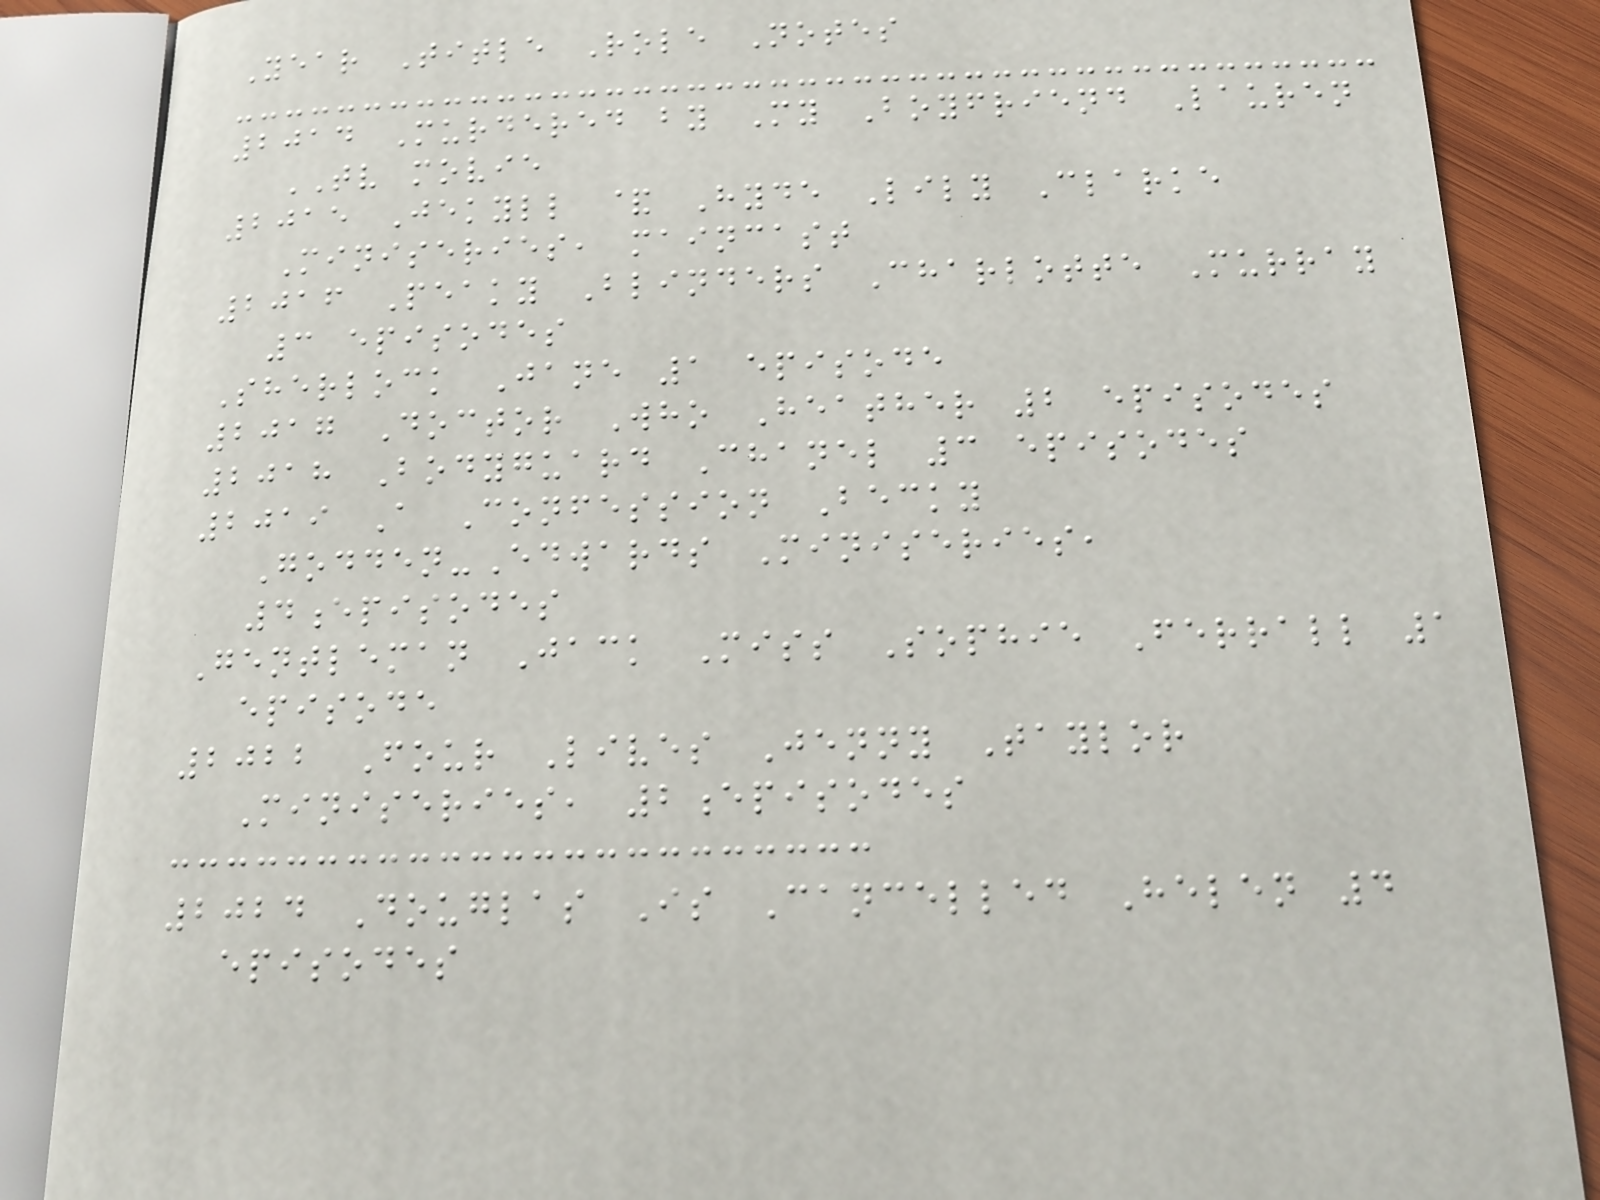Year Title Role Notes
2014 Murdered by My Boyfriend Lauren
TV movie
2015 Jekyll & Hyde Lily Clarke
Miniseries, maincast
2016 Peaky Blinders Charlotte Murray
3 episodes
Sherlock Jane 1 episode
2017 Doctor Who Heather 2 episodes
2018 Bodyguard Chanel 3 episodes
2019 A Confession Becky
Godden-Edwards Miniseries,
4episodes
Gentleman Jack Miss Sophie Ferrall 1
episode
2022 Four Lives Jenny Taylor
Miniseries, 2episodes
2024 Douglas Is Cancelled Helen 4
episodes
